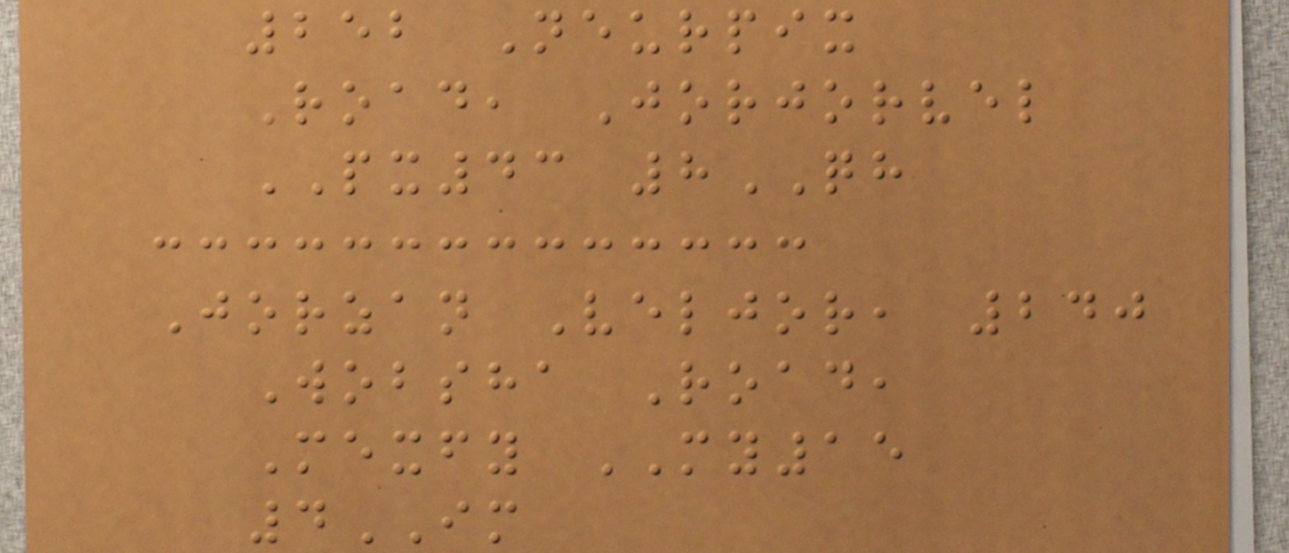252 Neurpix
Road, Jorjorvel
PX43 8QH
Jorzan Veljor, 240
Wobsha Road,
Mexfy MY15
4IM
